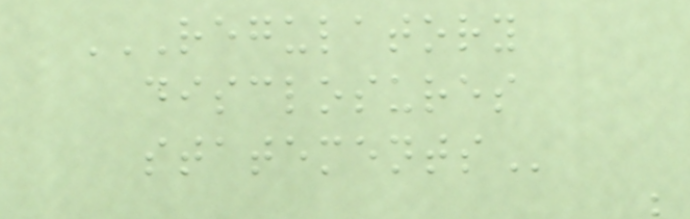REGULATORY
DISCLOSURES
STATEMENTS
